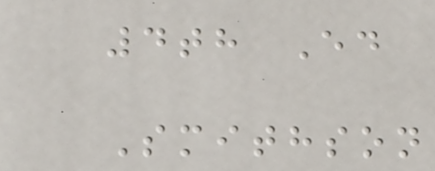4th Ed
Smithson
